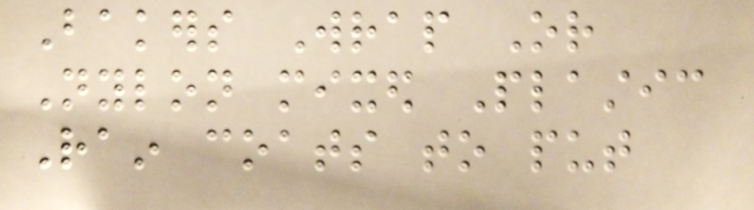Bakers Wrap Or
Nylon mixed Plastic
Rain coats to put
